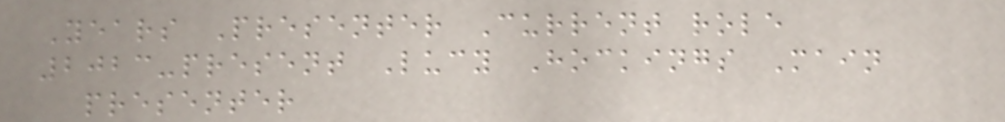Years Presenter Current role
2023-present Lucy Hockings Main
presenter
